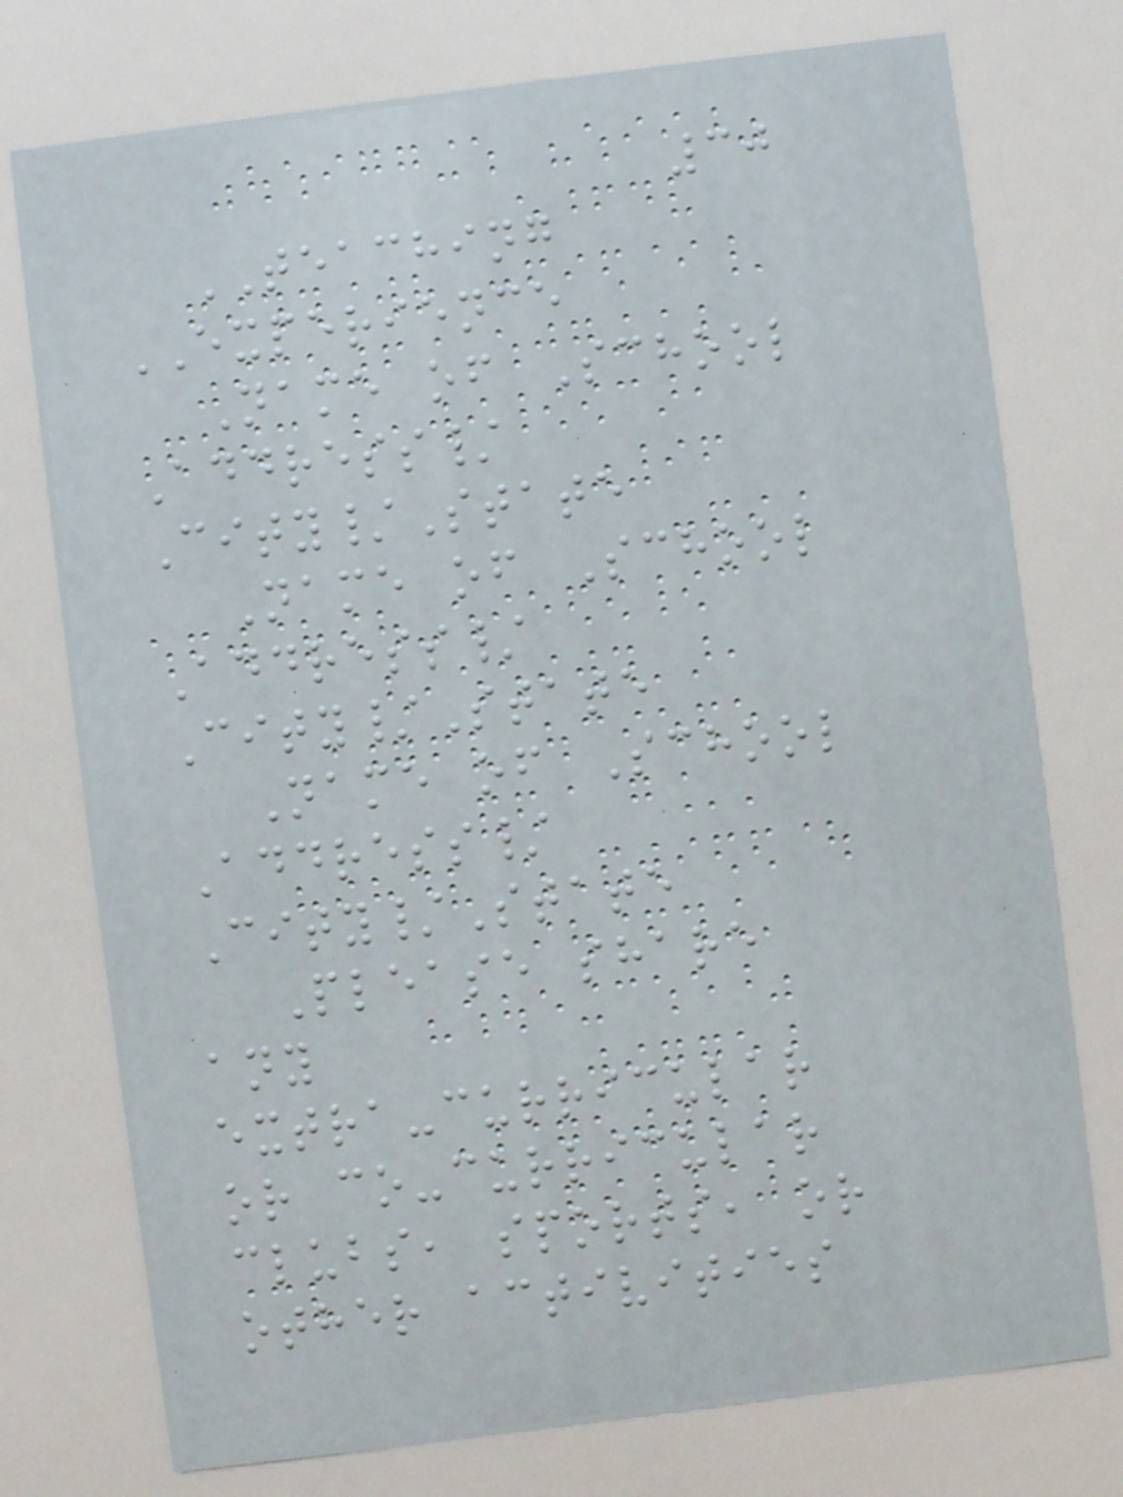30
TEACHING
EXPERIENCE
Name of School
Address/
City/State
Name of School
Address/
City/State
Name of School
Address/
City/State
Please share
any
extra-curricular
or co-curricular
clubs, sports, or
other activities
